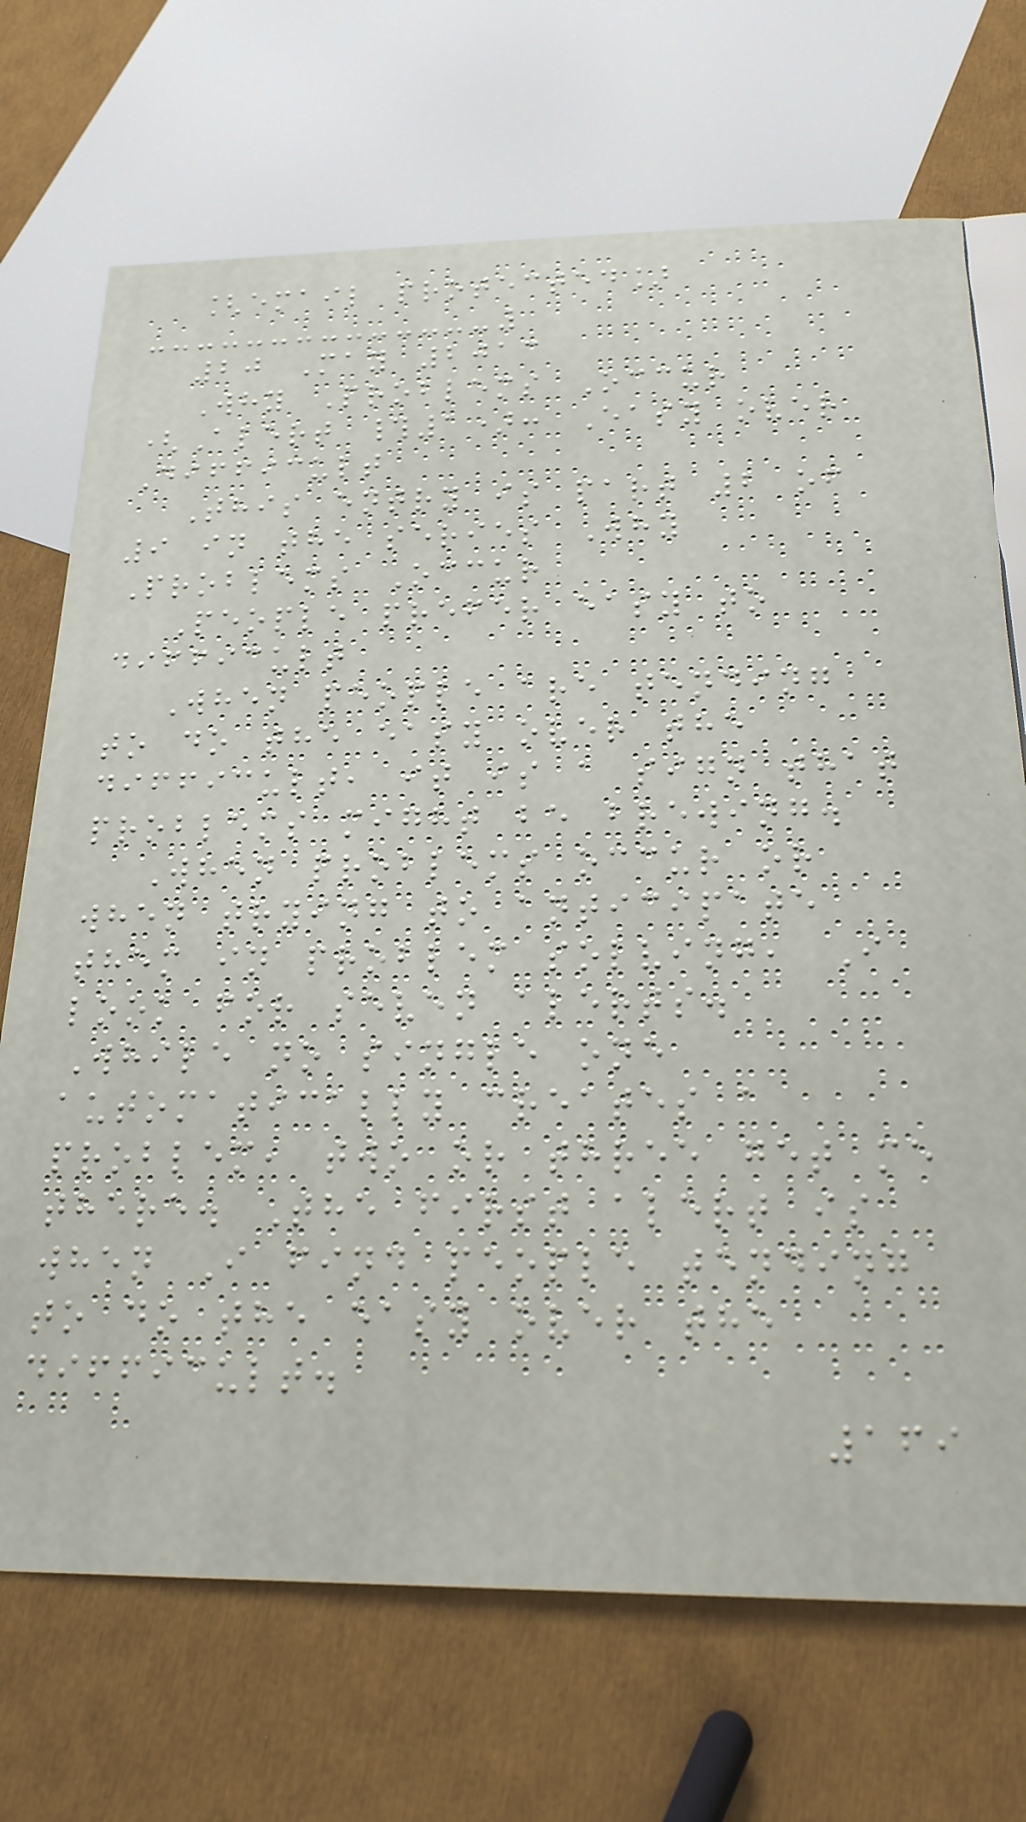[email protected]
20 May 2013
Why Problems Occur
(Alert #1): Easy over
Difficult
This entry is part 2 of
9 in the series Why
Problems Occur
People prefer easy to
difficult
When people are tending
to do the easy over the
difficult, it is a sign that
problems might be brewing.
When problems occur or
when trying to anticipate
them in problem solving, I
look for seven alerts.
While no single one
automatically creates a
problem, two or three get me
there. The first alert is
when I find people tending
to do the easy over the
difficult.
169
